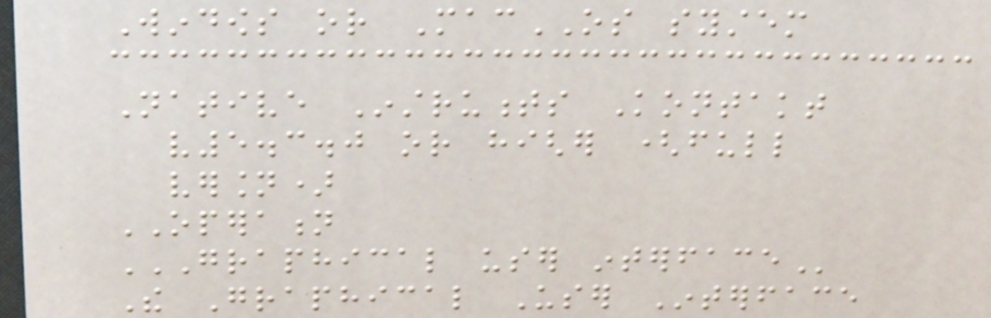Windows or MacOS system
Native Instruments Kontakt
v5.3.0 or higher (full
version)
OPERATION
GRAPHICAL USER INTERFACE
The Graphical User Interface
